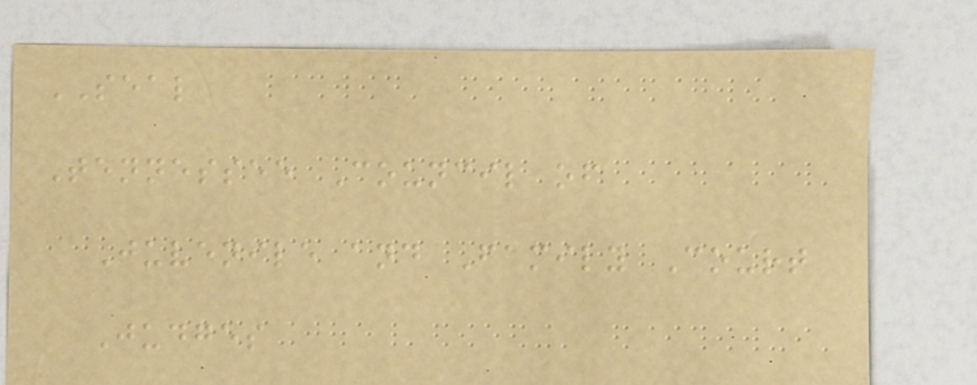SEAL
Tennessee Council of
Juvenile and Family Court
Judges
